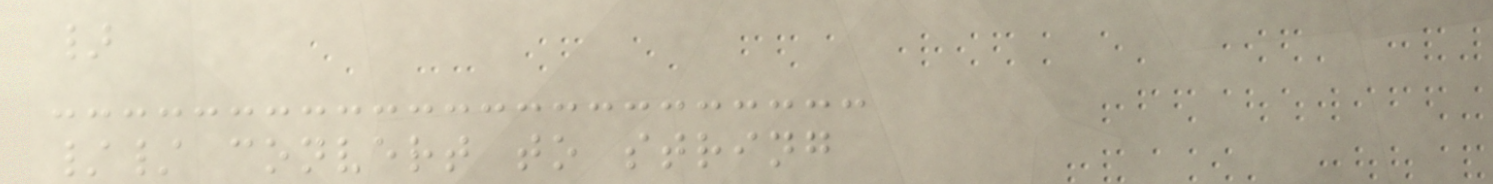}
// convert to string
